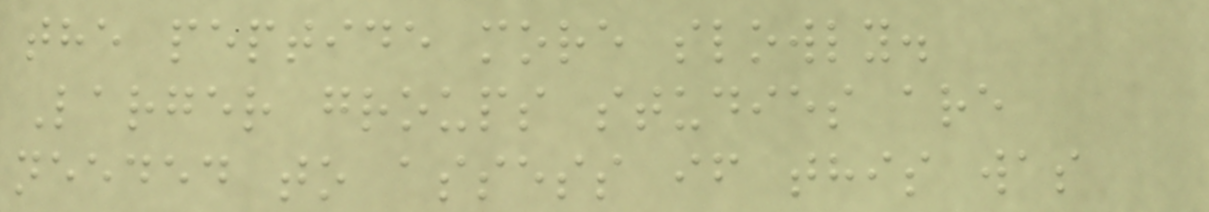the peptide more slowly.
Larger groups studies are
needed to assess if this was
